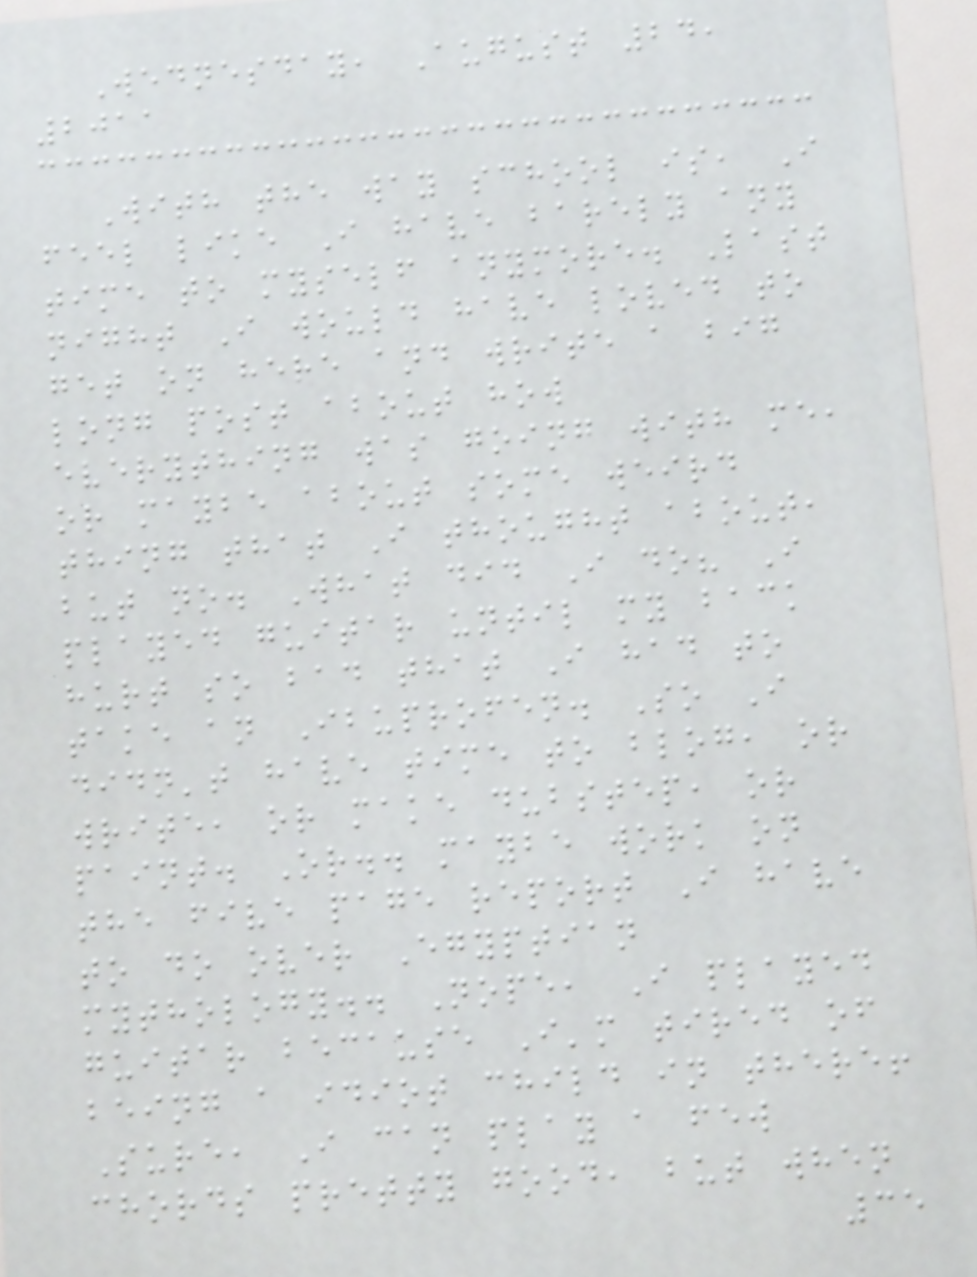Wednesday, August 24,
2011
With the way school is, I
feel like I have barely any
time to myself anymore. Last
night I would have loved to
get on here and write a big
long post about how
everything was going with me,
or maybe about some weird
thing that I thought about,
but no. What did I do? I
played guitar until my back
hurt so bad that I had to
take an Ibuprofen. So I
didn't have time to blog, or
write, or make dubstep, or
paint. Or.. maybe work on
the five page report I have
to do over Egyptian
mythology.. Nope, I played
guitar because I'm tired of
being a idiot child in there!
Sure, I can play a few
chords pretty good, but when
35
